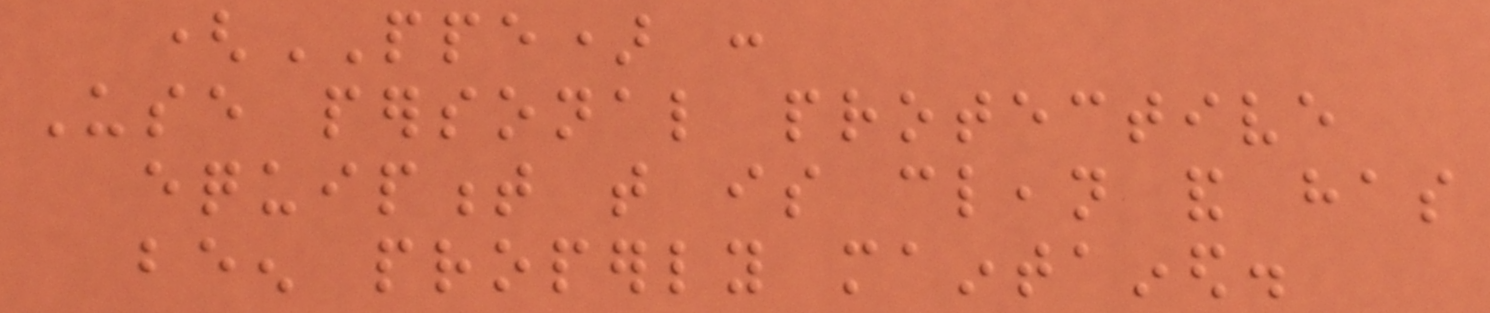(PPE) :
Use personal protective
equipment that is clean and has
been properly maintained.
